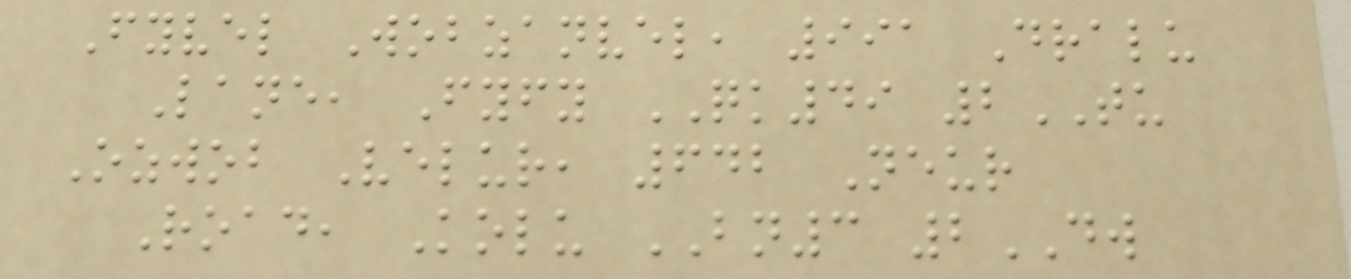Fyvel Wobzanvel, 991 Dralu
Lane, Fyfy QK49 2TU
Ozwob Velur, 642 Neur
Road, Kolu BN3 2DW
